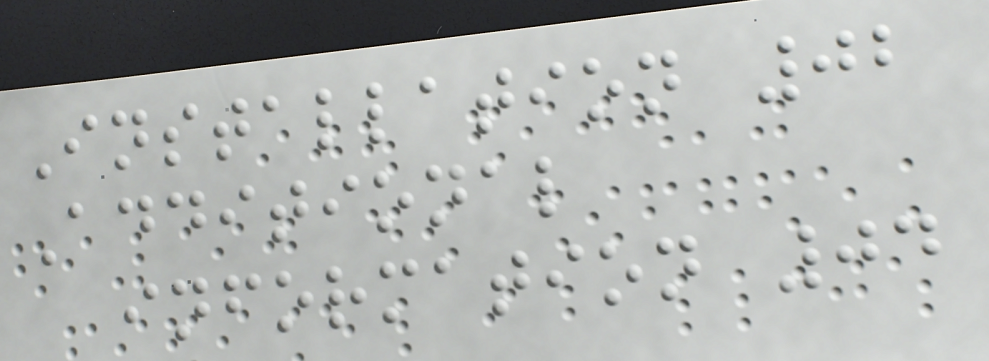Installation 02
Additional
information 04
